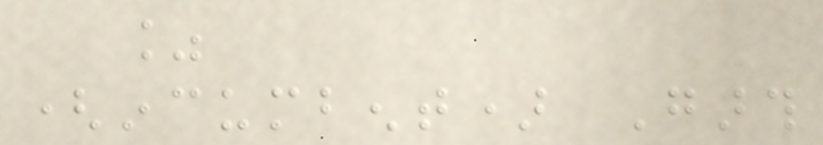%
(incumbent) Garth
